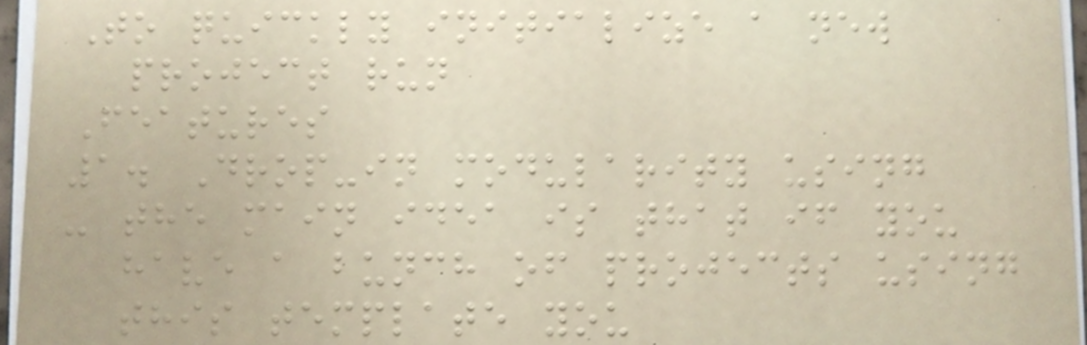To quickly initialize a new
project run
Features
1. Drop-in modularity using
- the main idea is that if you
have a bunch of projects using
this template you
